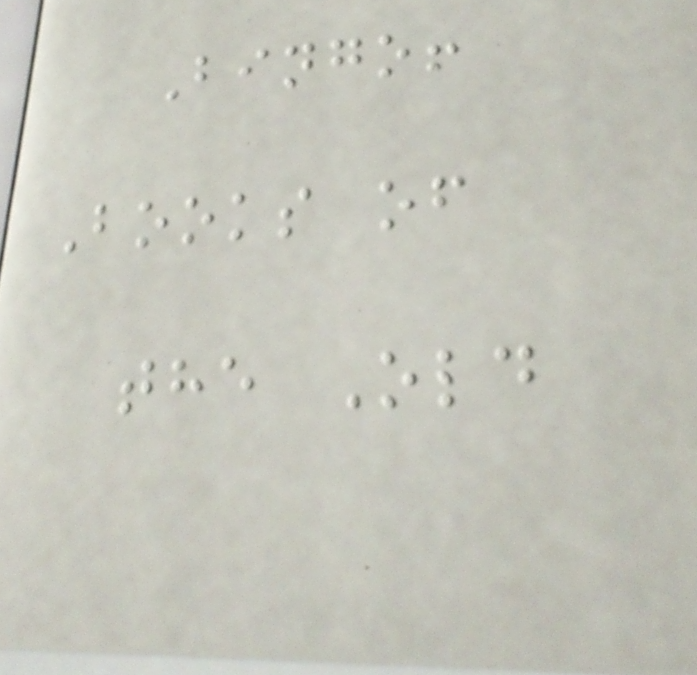Bingo!
Books of
the Old
